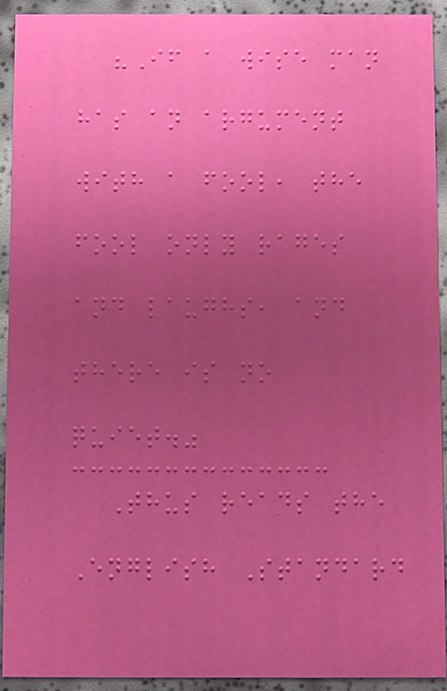"If a wise man
has an argument
with a fool, the
fool only rages
and laughs, and
there is no
quiet."
Thus reads the
English Standard
